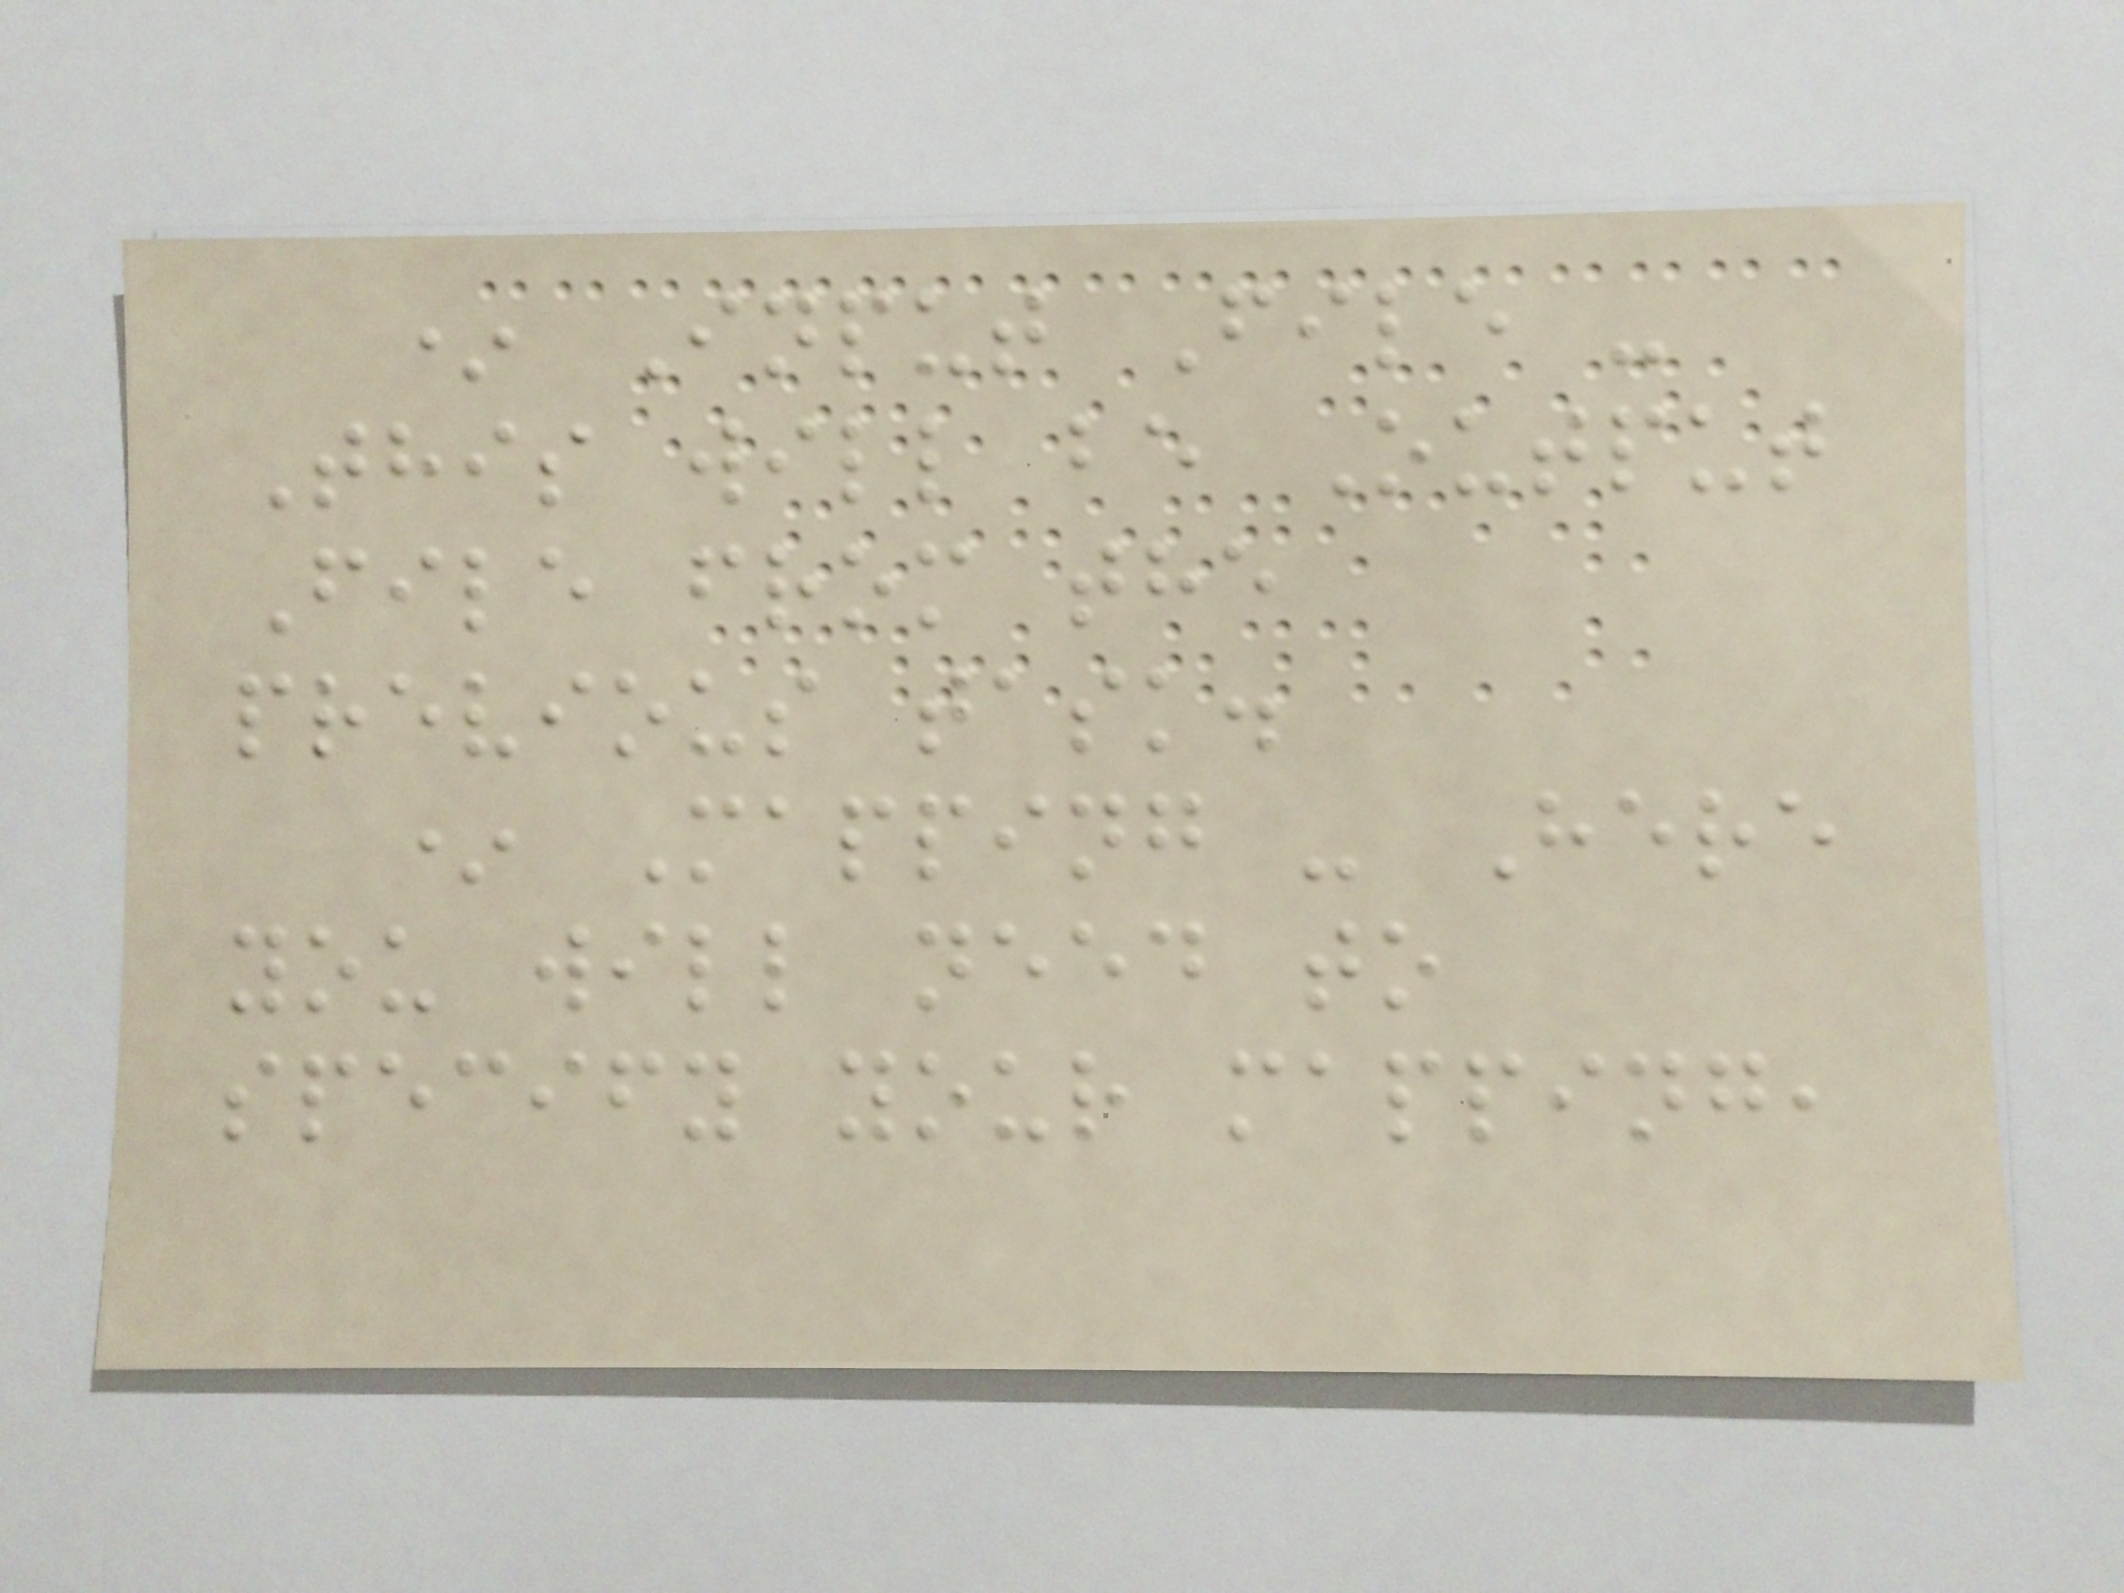* Input File -
This will be Output
File from the
previous task.
* Mapping - Here
you will need to
specify your mapping,
